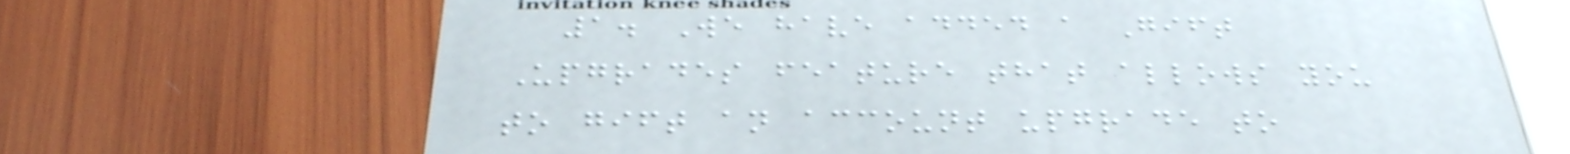1. We have added a Gift
Upgrades feature that allows you
to gift an account upgrade to
